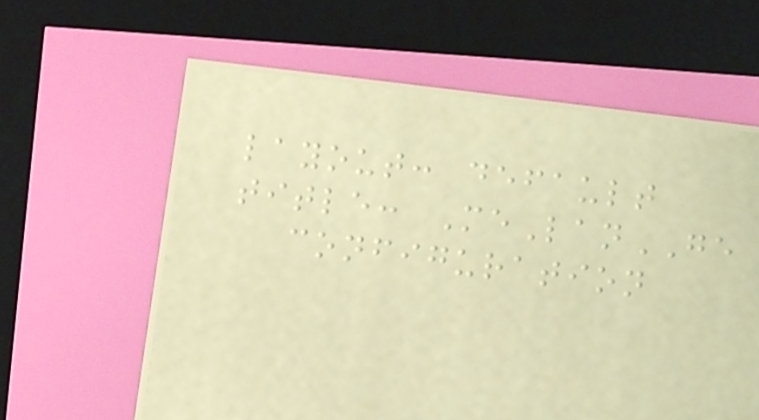layout: default
title: MeLanGE
configuration
